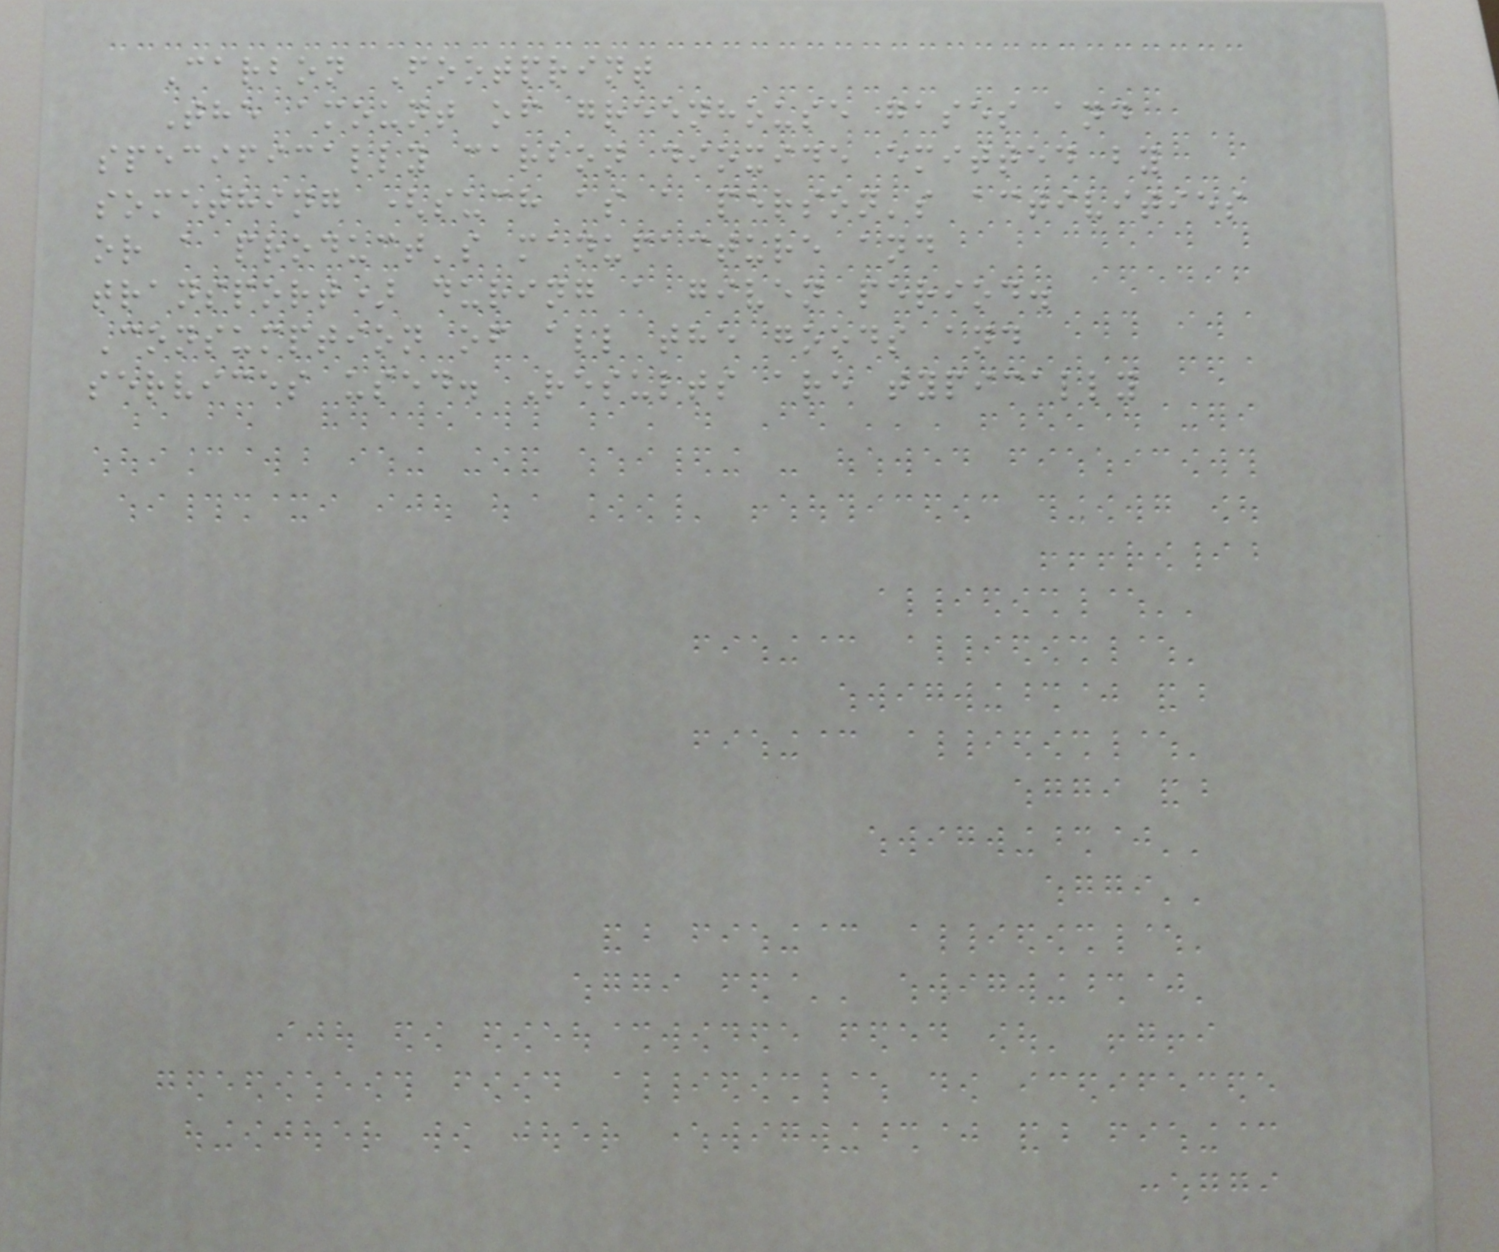Carbon Footprint
The amount of greenhouse gases and
specifically carbon dioxide emitted by
something (such as a person's activities
or a product's manufacture and
transport) during a given period.
Consumption of all the goods and
services used. Results are typically
